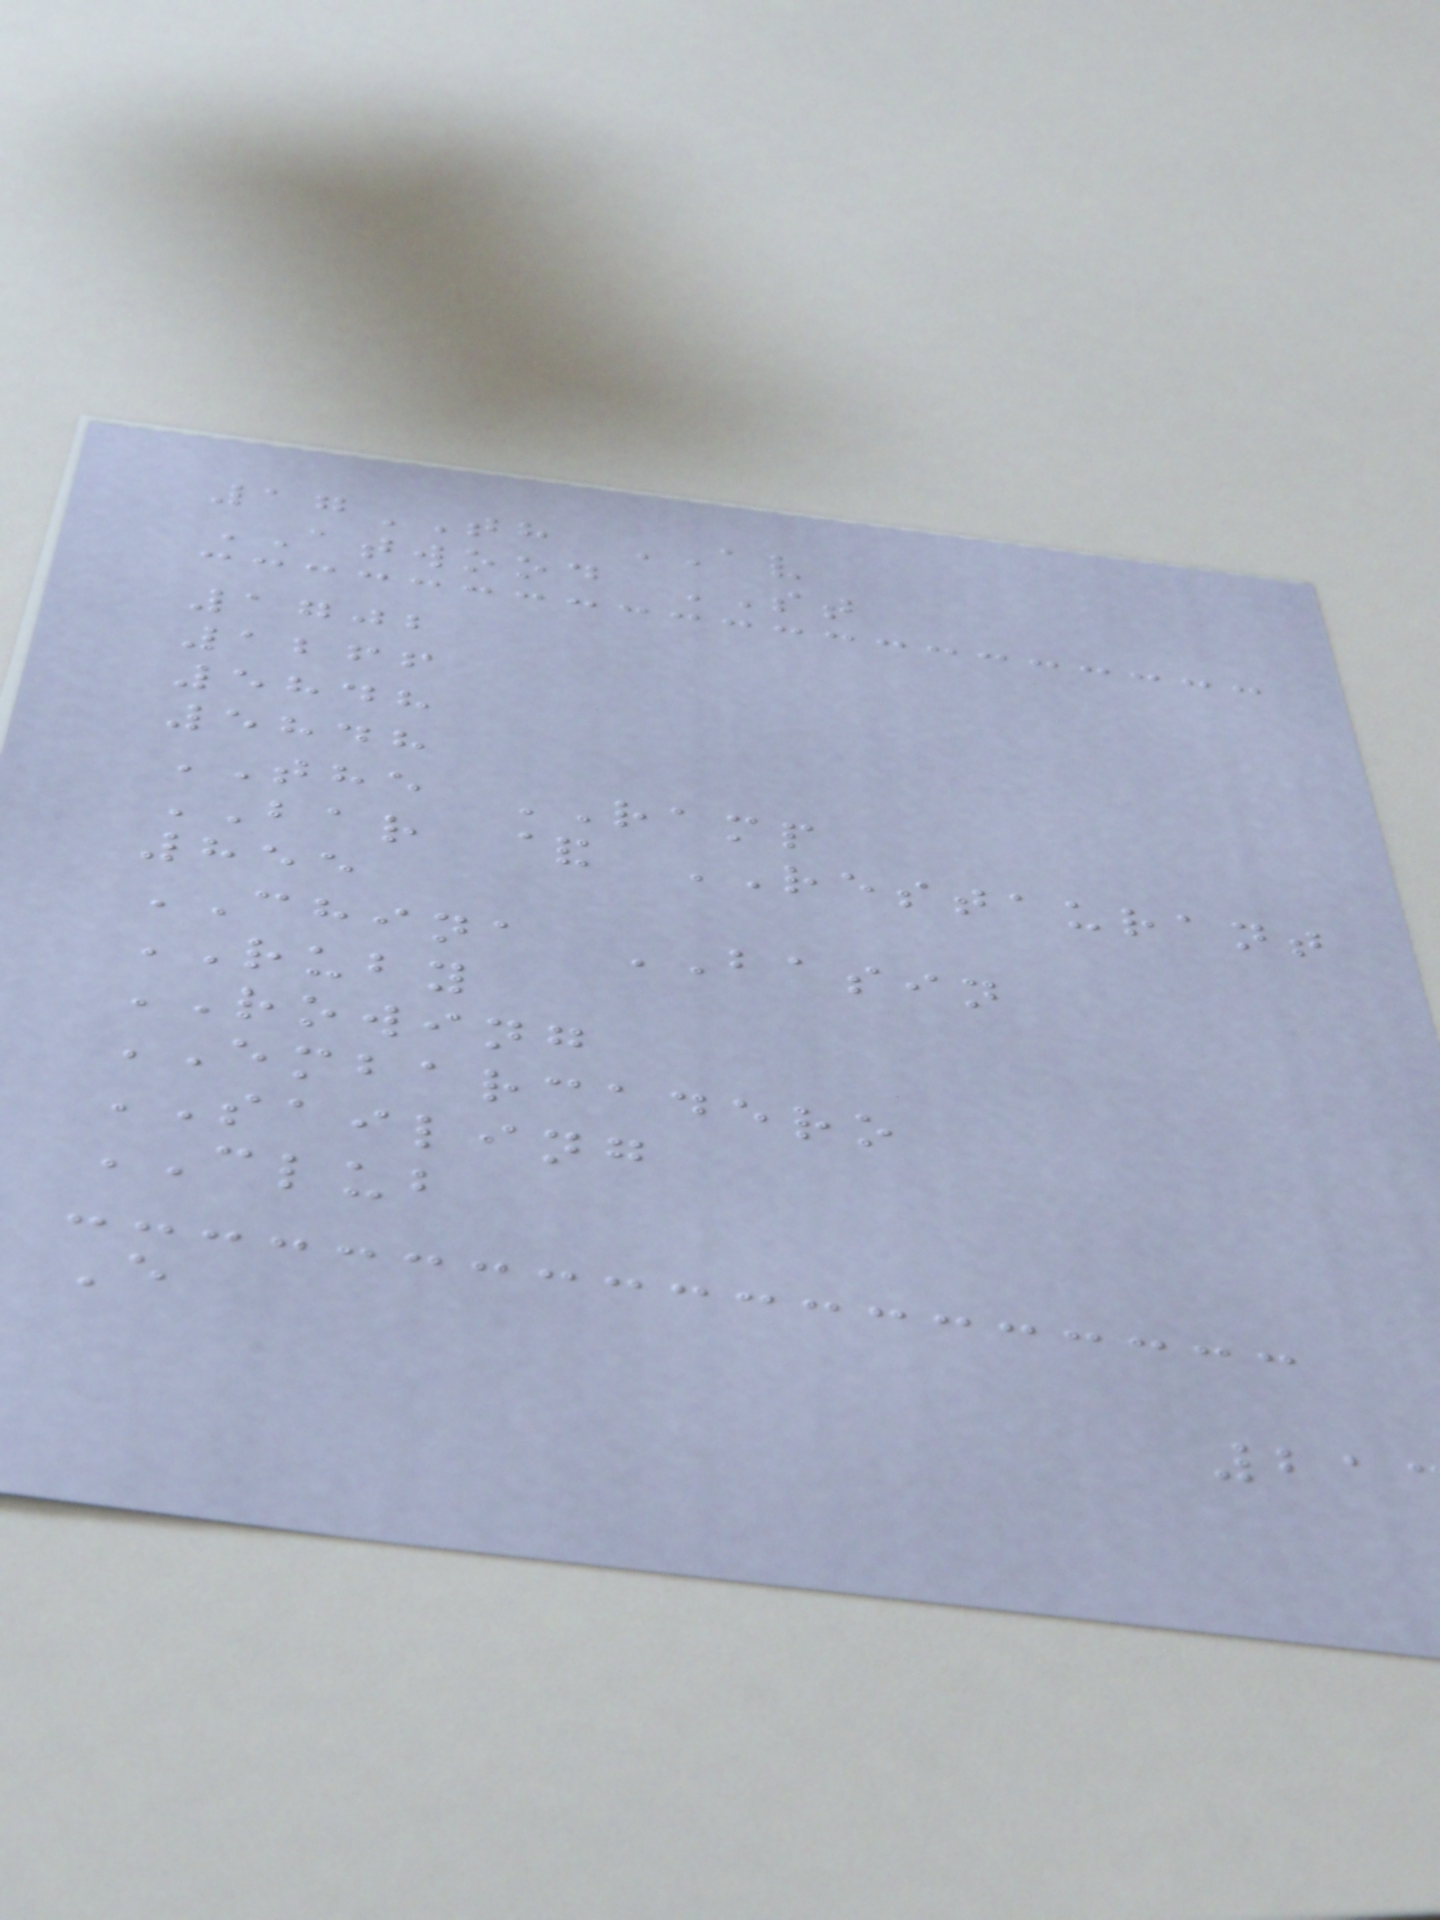17TH AV
ATWOOD ST
1702
1266
5848
5848
THE RAMP
BAR & RESTAURANT
855
CHINA BASIN
RUBY
ROWING
EMBARCADERO
SAILING
CLUB
E
